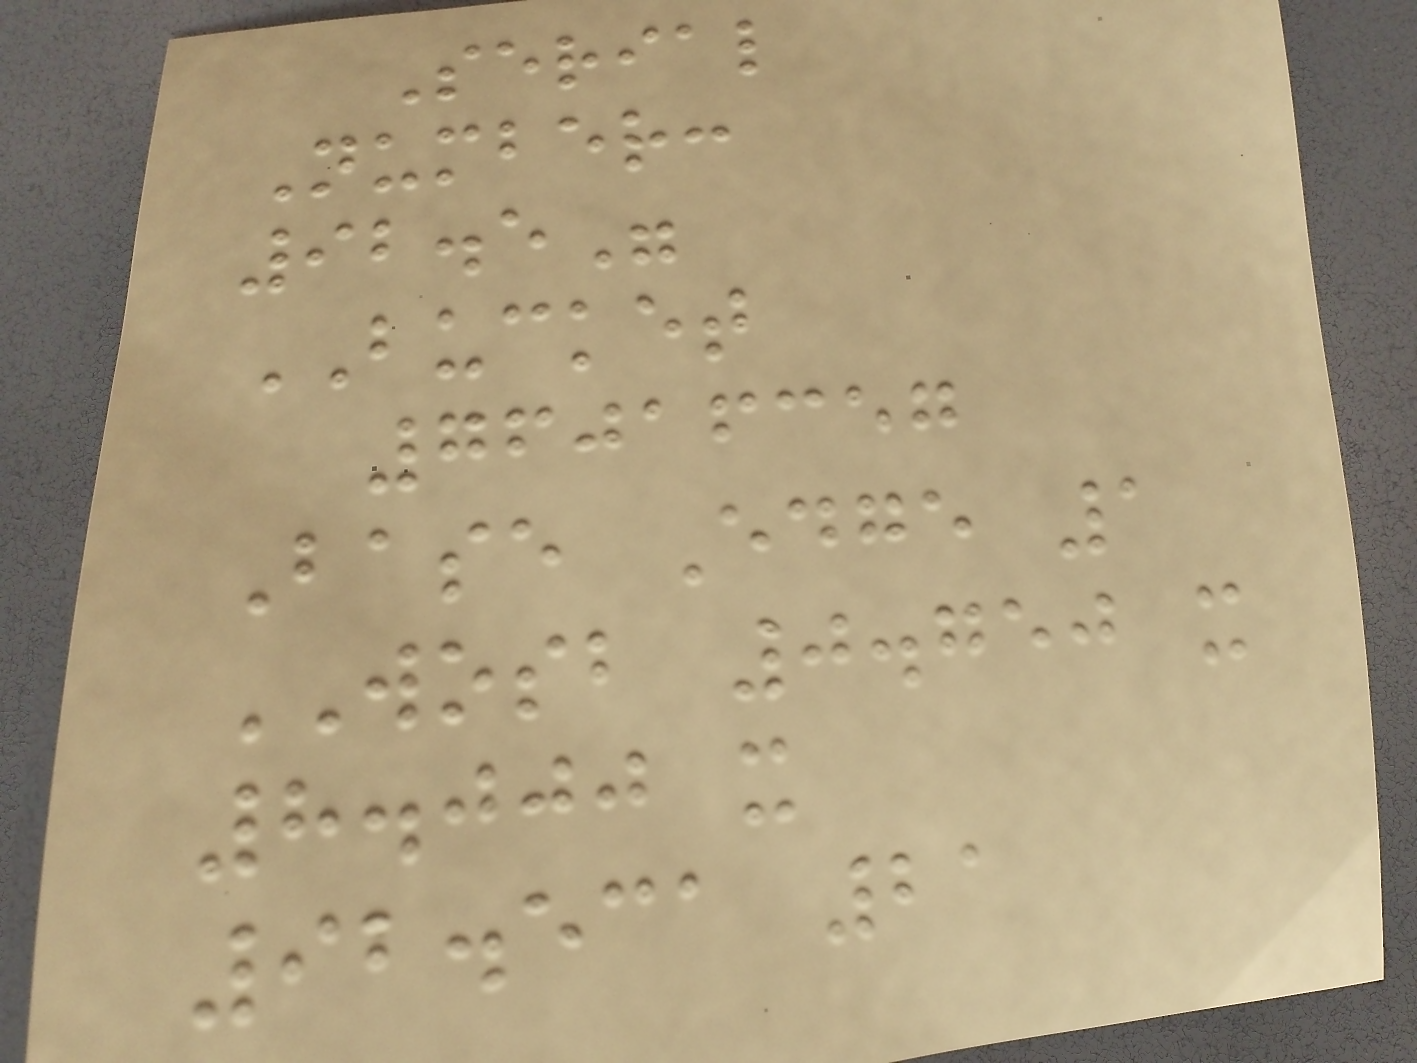Serial
Number:
92.5"
BUCKET
76016357
Base Edge 1
WOSB 0.750 x
8.000 x
92.531 21
